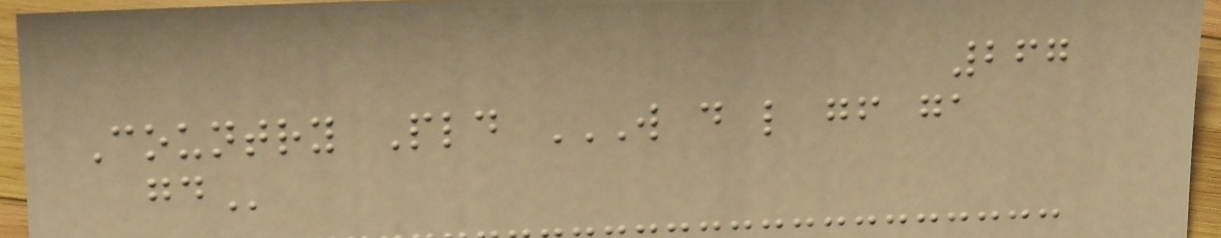267
Country Pld W D L GF GA
GD
